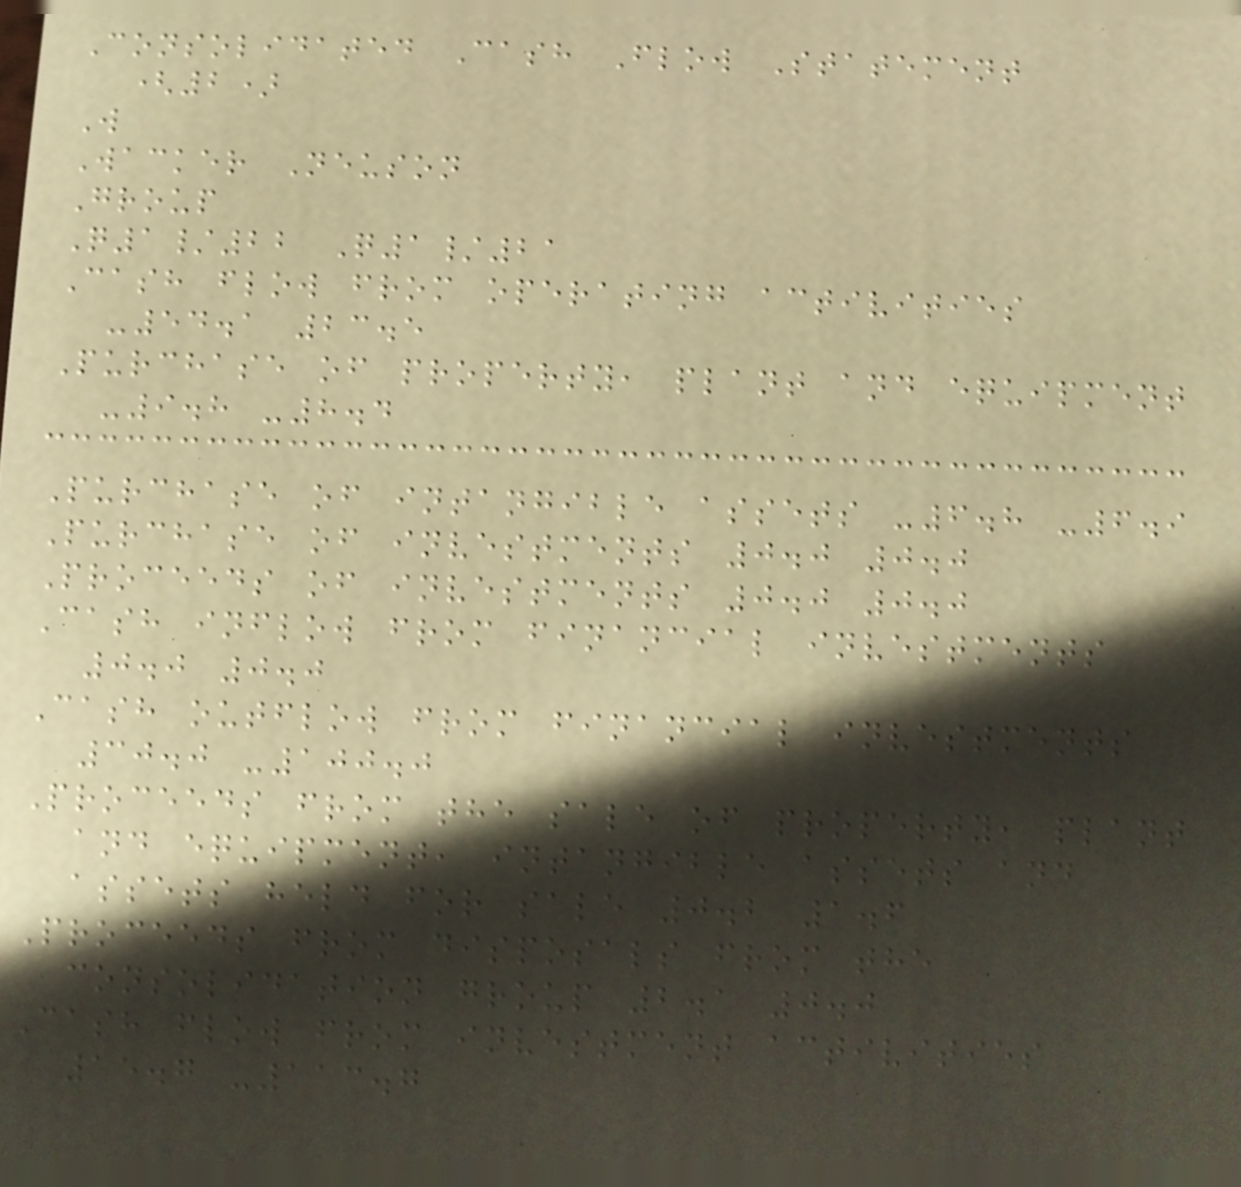Consolidated Cash Flow Statement
(2)
W
Wacker Neuson
Group
Q1/22 Q1/21
Cash flow from operating activities
-54.1 23.5
Purchase of property, plant and equipment
-9.8 -8.4
Purchase of intangible assets -6.8 -6.9
Purchase of investments 0.0 0.0
Proceeds of investments 0.0 0.0
Cash inflow from financial investments
0.0 0.0
Cash outflow from financial investments
30.0 -100.0
Proceeds from the sale of property, plant
and equipment, intangible assets and
assets held for sale 0.2 1.6
Proceeds from disposals from the
consolidation group 2.1 0.0
Cash flow from investment activities
15.7 -113.7
